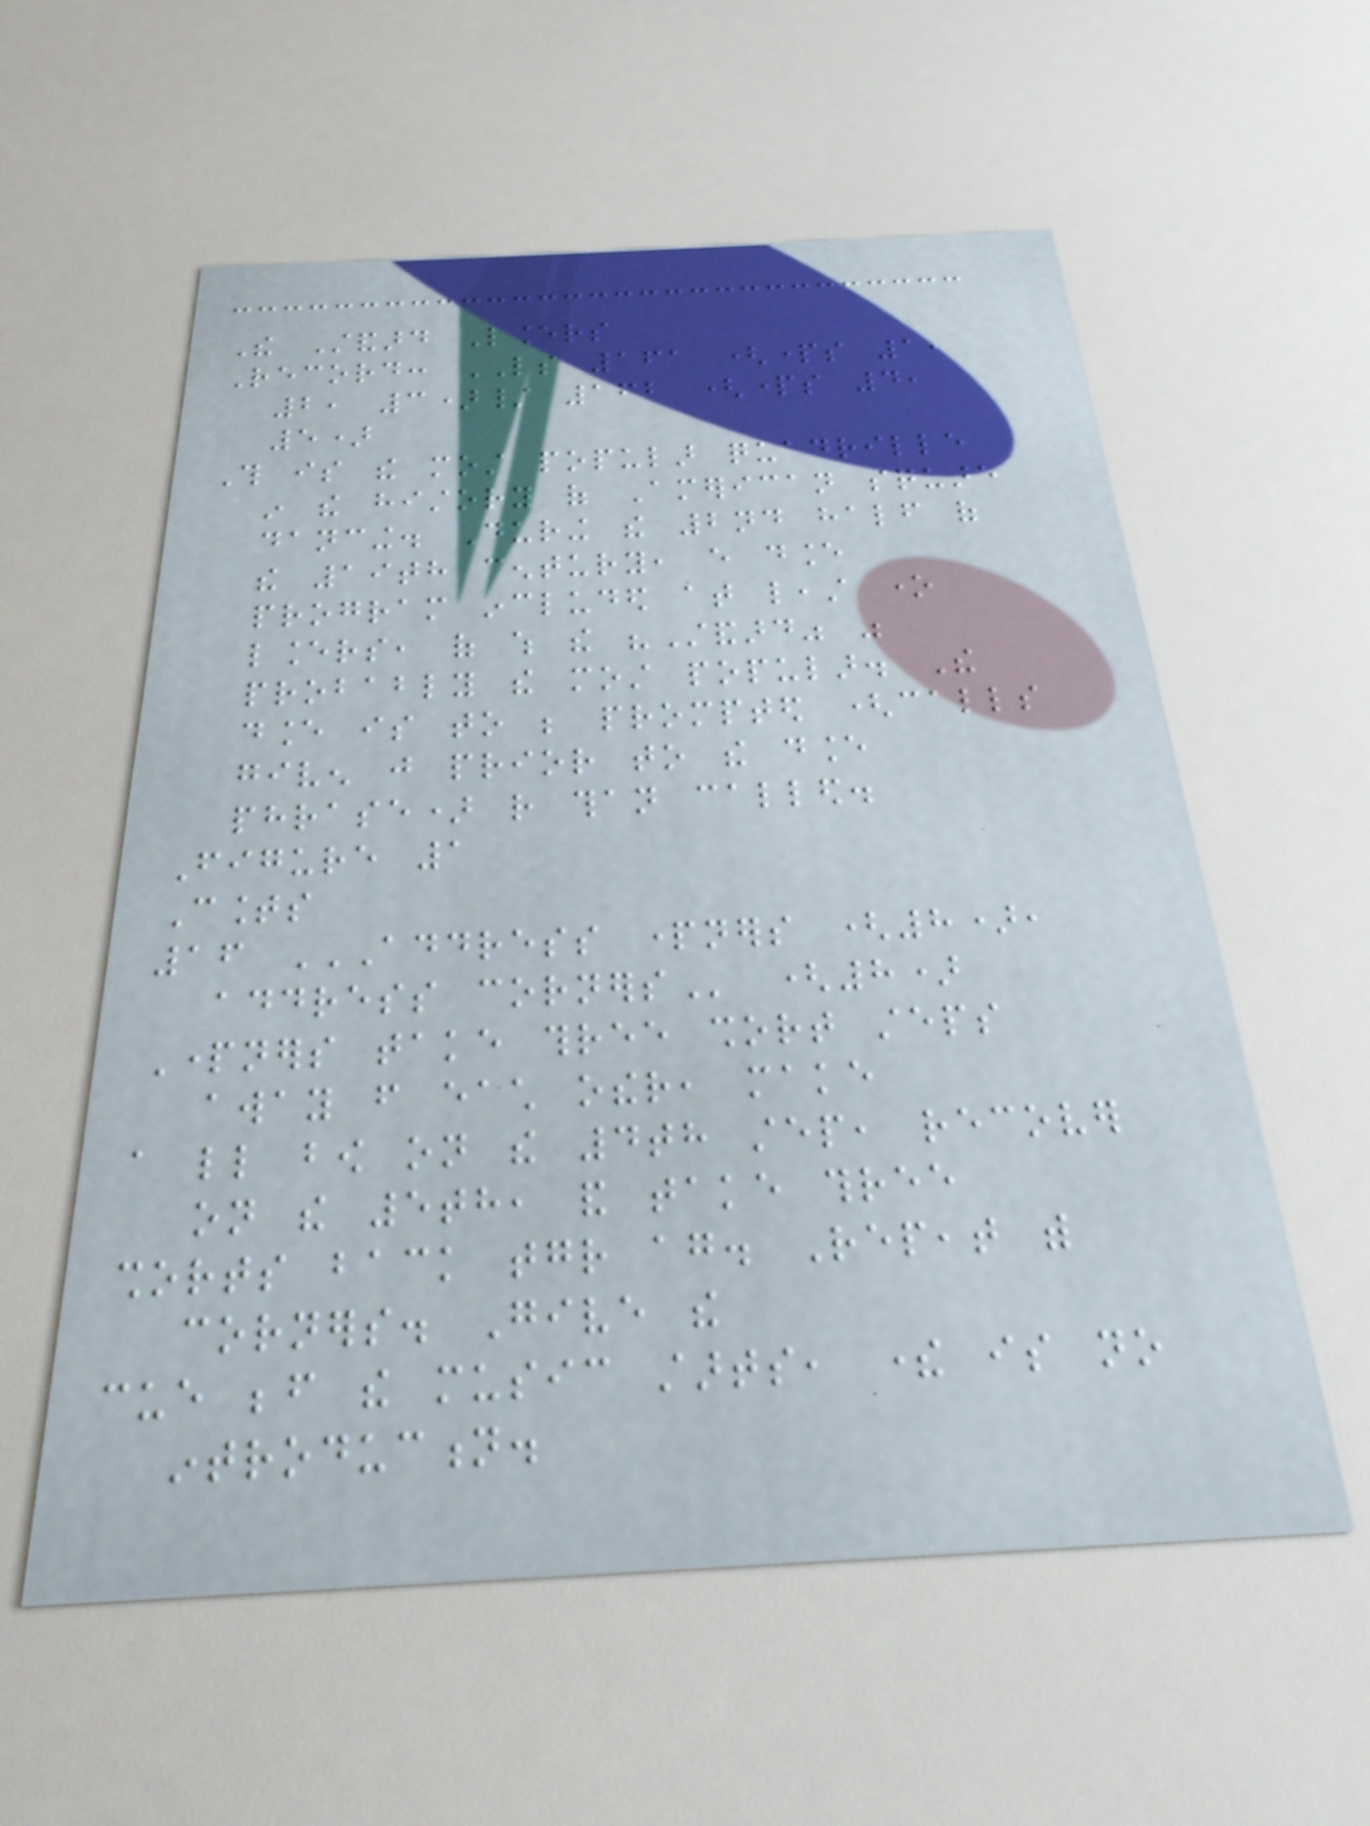The Standard Lancers
Record: LS 161 (parts 1,
2, 3)/ 162 (parts 4,
5)
This is the most popular quadrille
in the history of American square
dancing. During the 2nd half of
the 19th century, every dance
program included at least one
lancers, of which the "Standard" was
probably the most popular. The
dance is to be prompted (calls
given just prior to the dance
phrase) rather than called.
Figure 1
Counts
16 ADDRESS PARTNERS (8),
ADDRESS CORNERS (8)
Partners take three short steps
away from each other, make
a little bow on the 4th step, recover
on the 5th, and take three
shorts back together again. Repeat with
corners. Give the
cue before the music starts, there is no
introduction.
